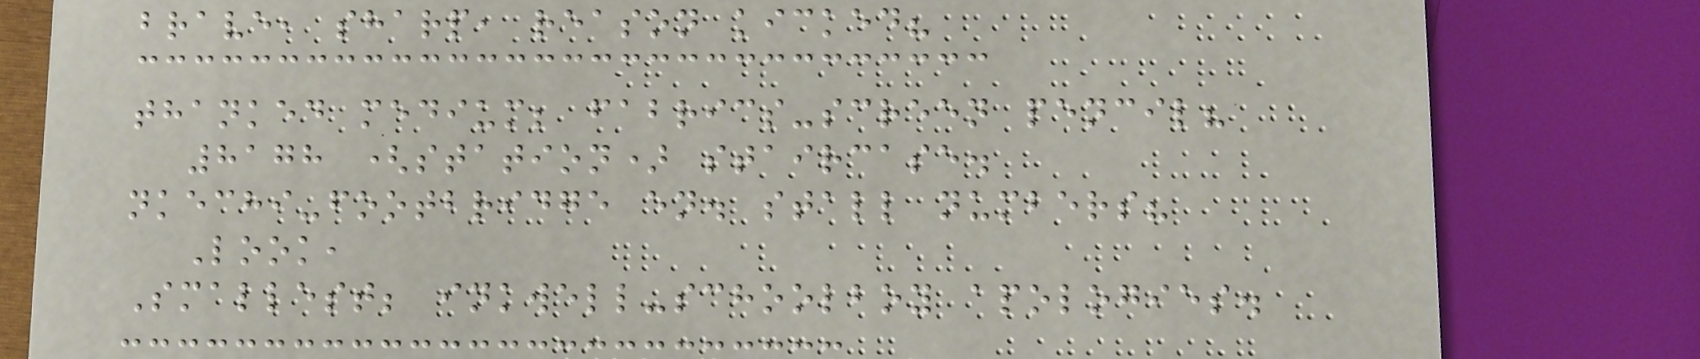brave, sharp, reason kicked?
thanked medium; fabrics-screen pencil?
8178 (station) staircase.
nkechi-footbridge en. stall numbers?
Look,
Smallest; inkwell-schoolboy apologies.
